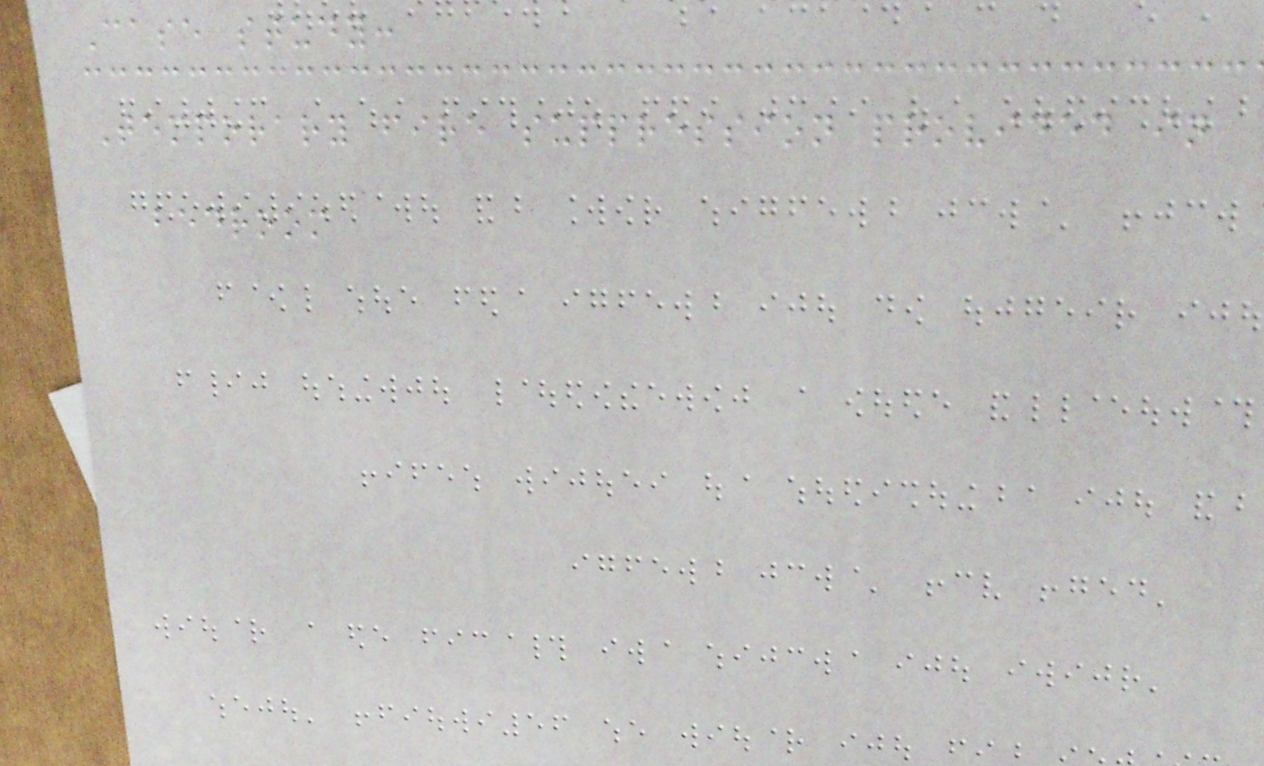Case study:
Temporary fire suppression provided in
bedroom
